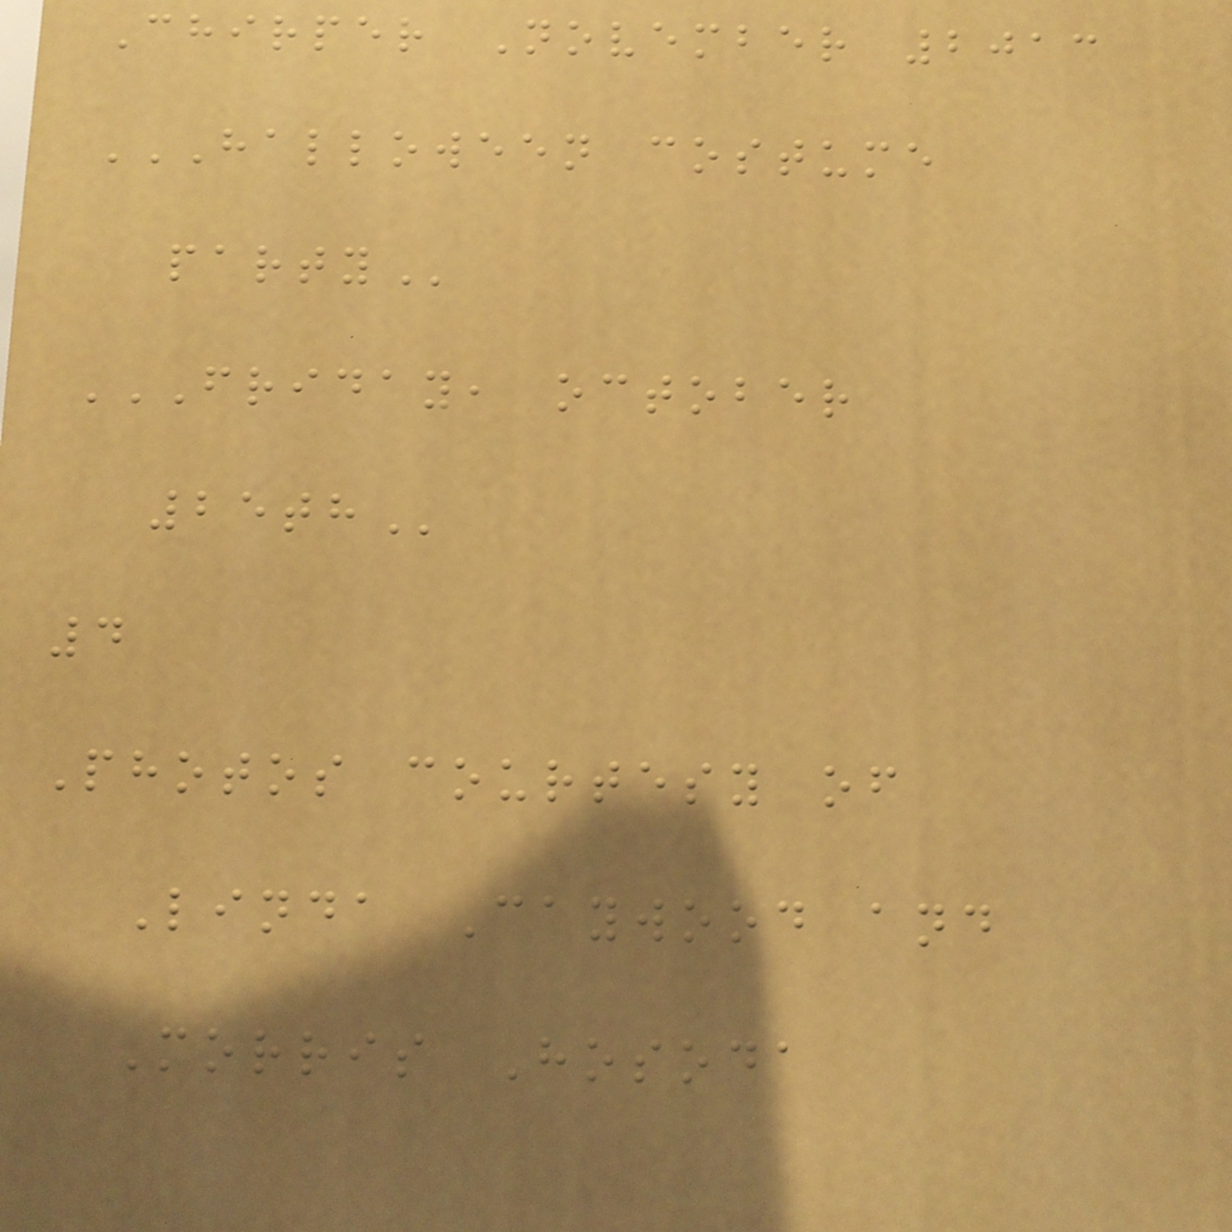Chirper November 2013
HALLOWEEN COSTUME
PARTY
FRIDAY, OCTOBER
25TH
4
Photos courtesy of
Linda Caywood and
Morris Hosoda
